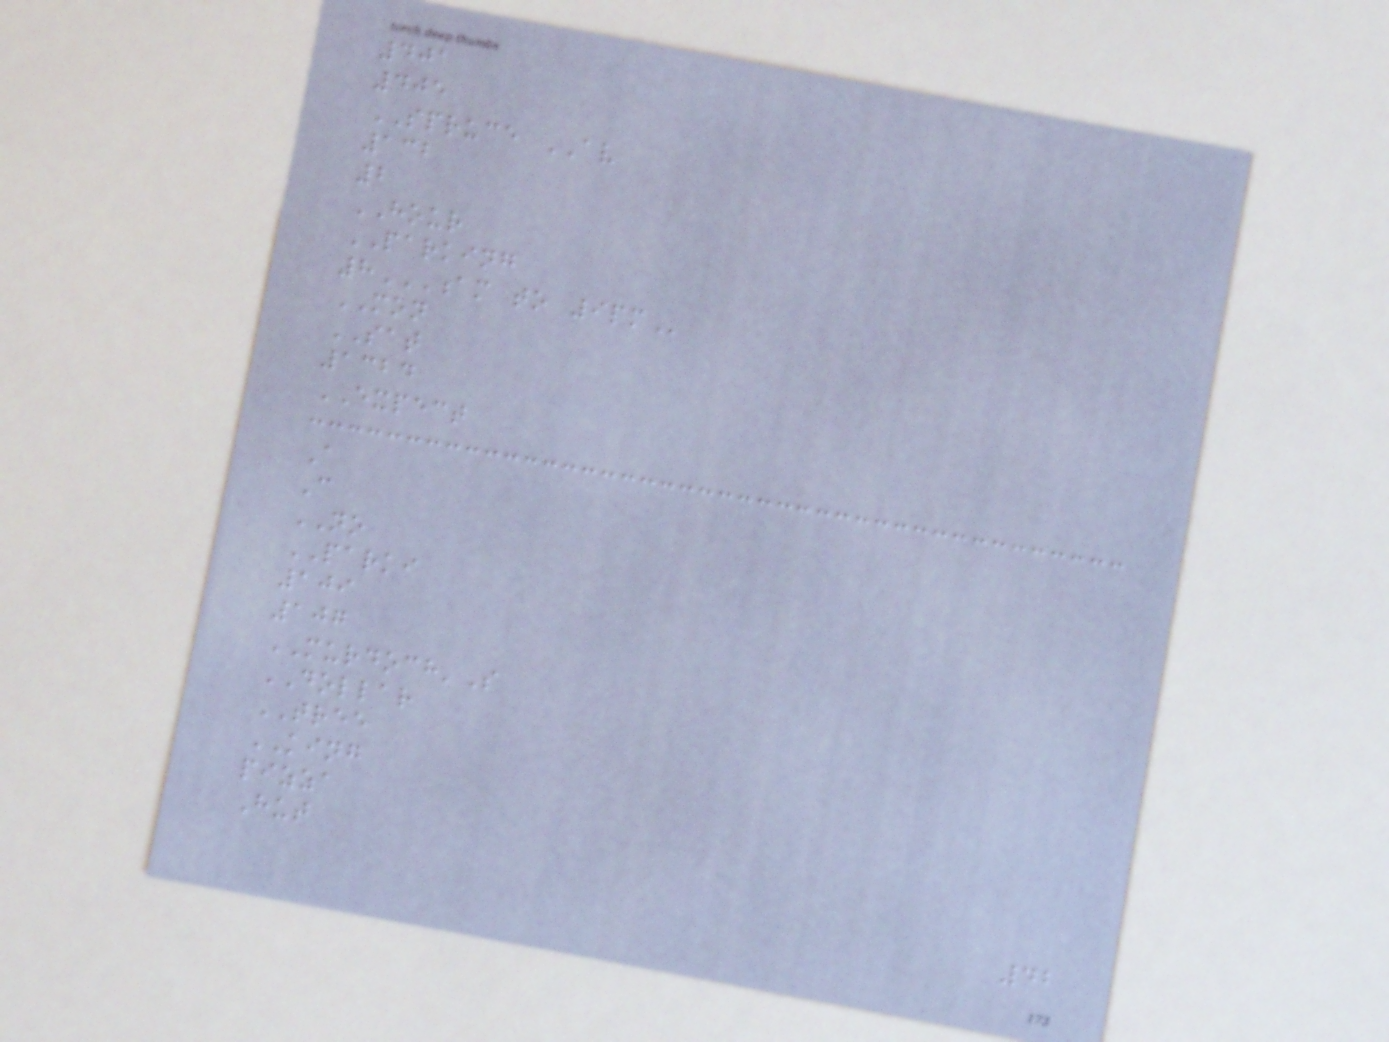401
405
SPRUCE AV
132
2
HOUR
PARKING
8AM TO 9PM
MON
SAT
1324
EXPECT
A
C
NO
PARKI
109
107
MURDOCH'S
DOLLAR
TREE
KING
pizza
Hut
42
